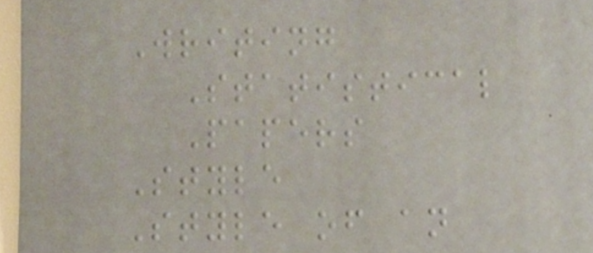Writing
Statistical
Papers
Style
Style of an
